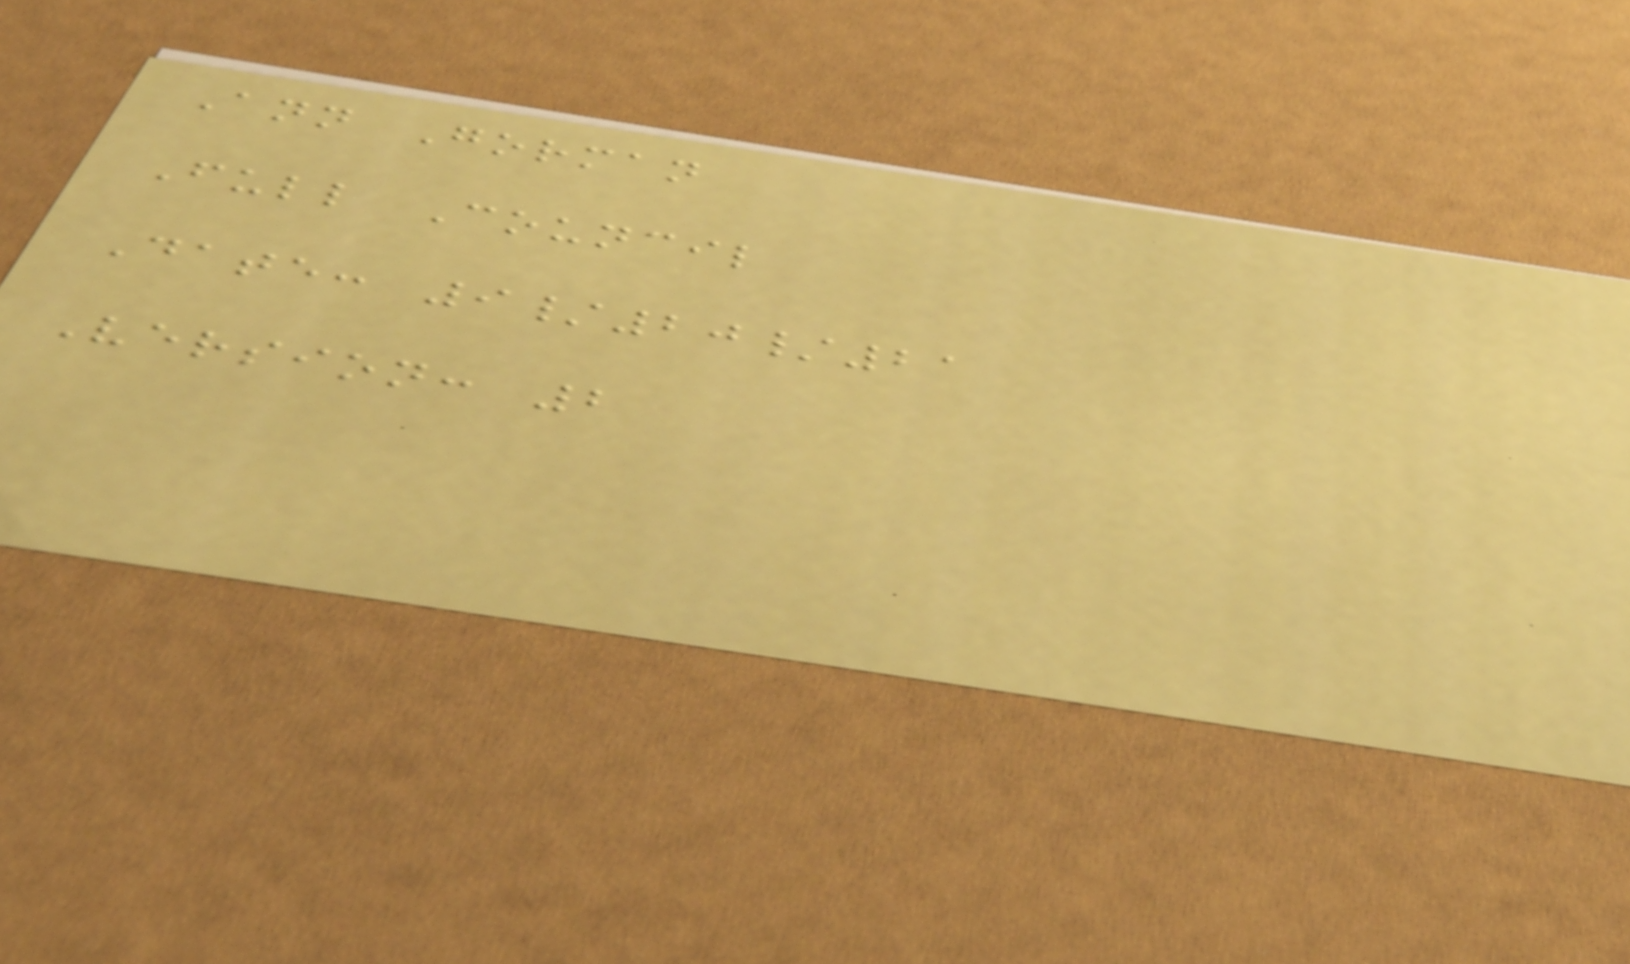Ann Gorman
Full Council
Date: 9/20/21
Version: 2
